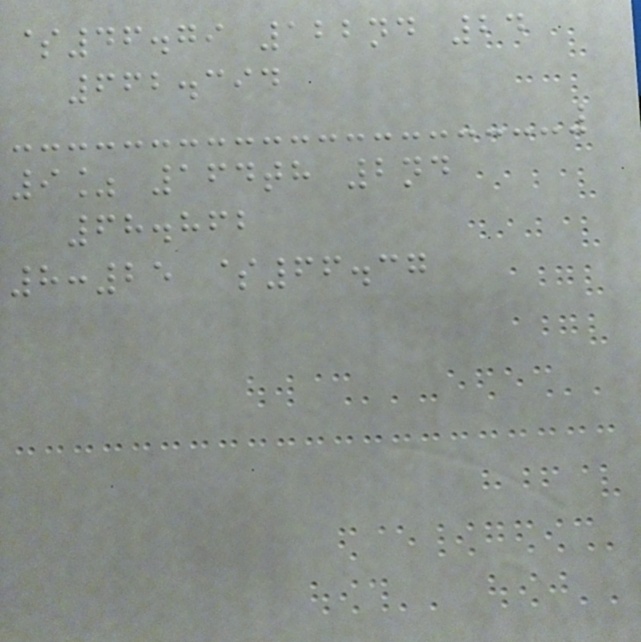$46.79 122nd 24
662.394
9% 164th 2nd
68.862
8:25 $66.37
